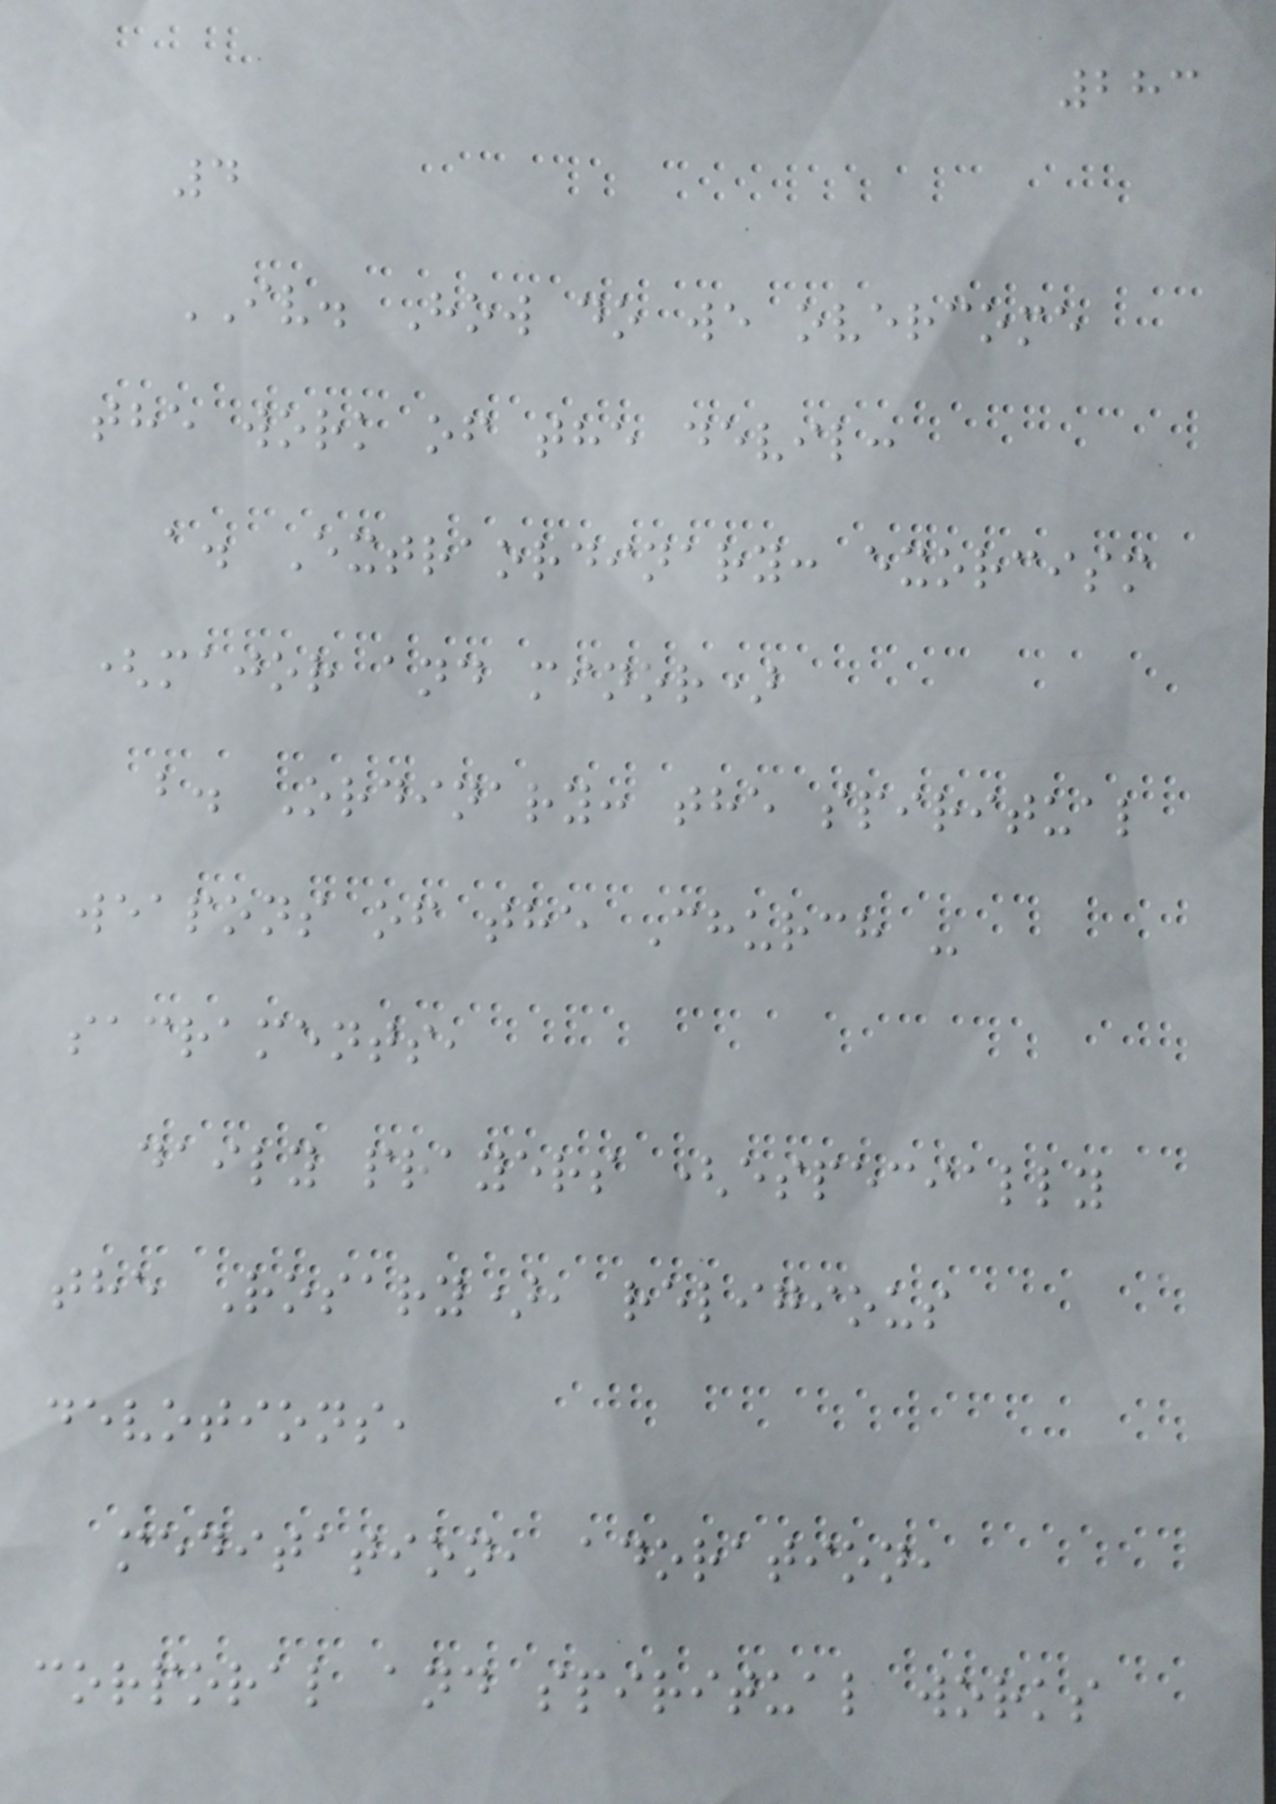283
4
IV. How do we overcome
the work of the devil:
a. Extraordinary: exorcism
(major and minor)
b. Ordinary: the spiritual
weapons of the Church -
sacraments,
daily prayers (especially
the Rosary), religious
devotions,
meditation, adoration,
corporal and spiritual works
